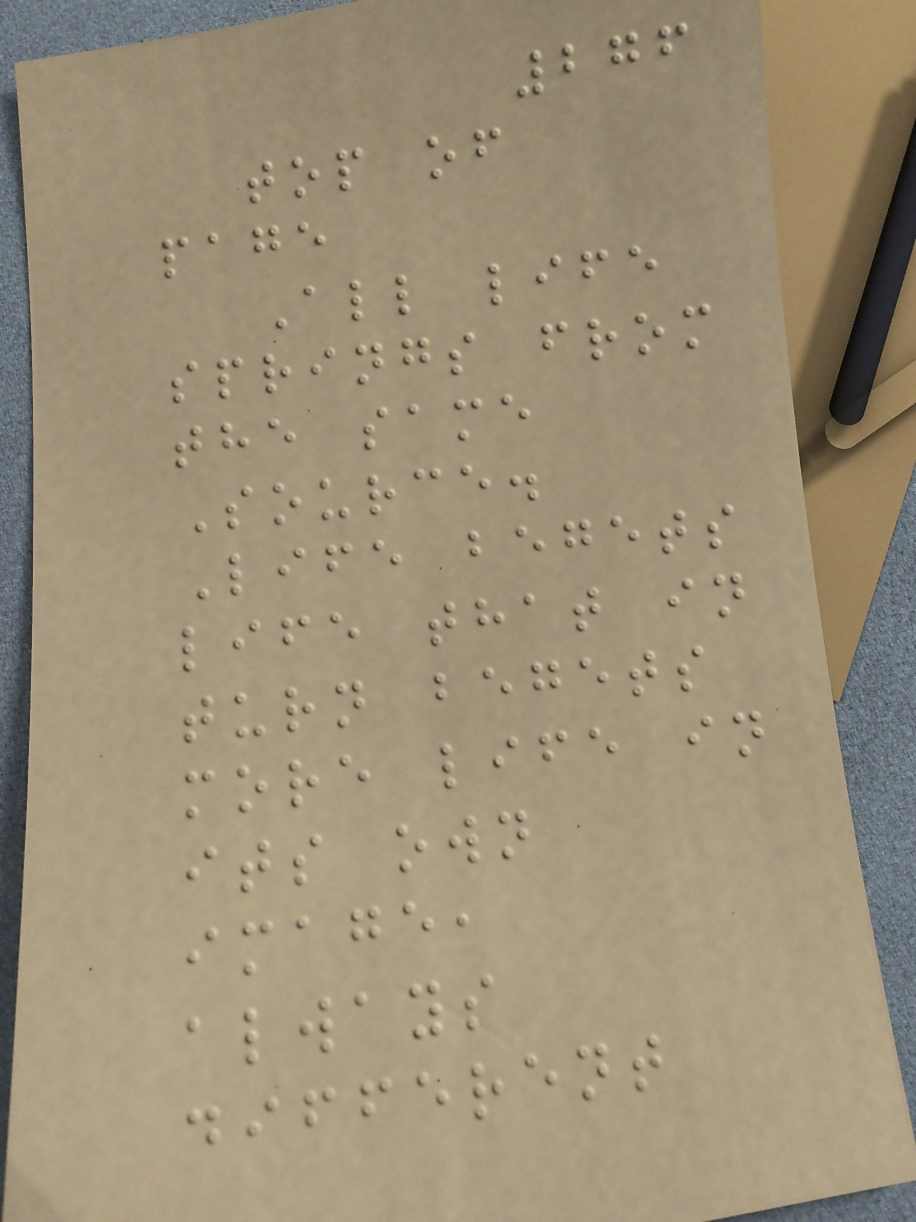276
top of
page
All life
springs from
the same
Source.
Life begets
life that in
turn begets
more life in
its own
image,
always
different
